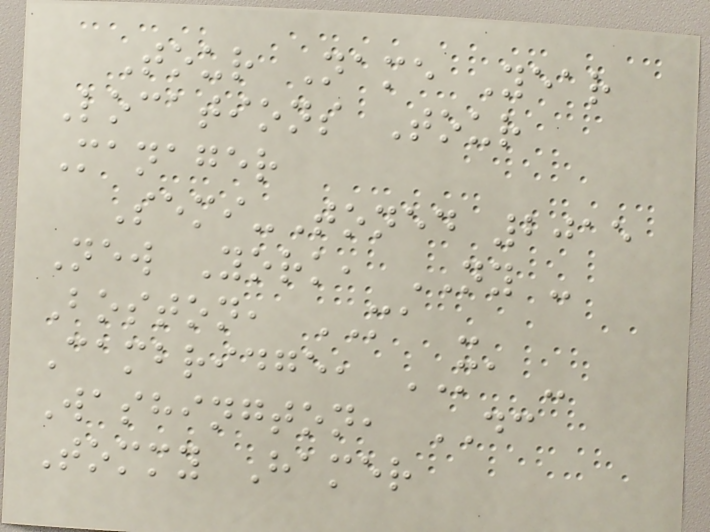Tour Name Year
Locations Tour
Manager
Semi-Toned 2015
New York, NY -
Boston, MA -
Cambridge, MA -
Washington, DC
Tommy Hamer
